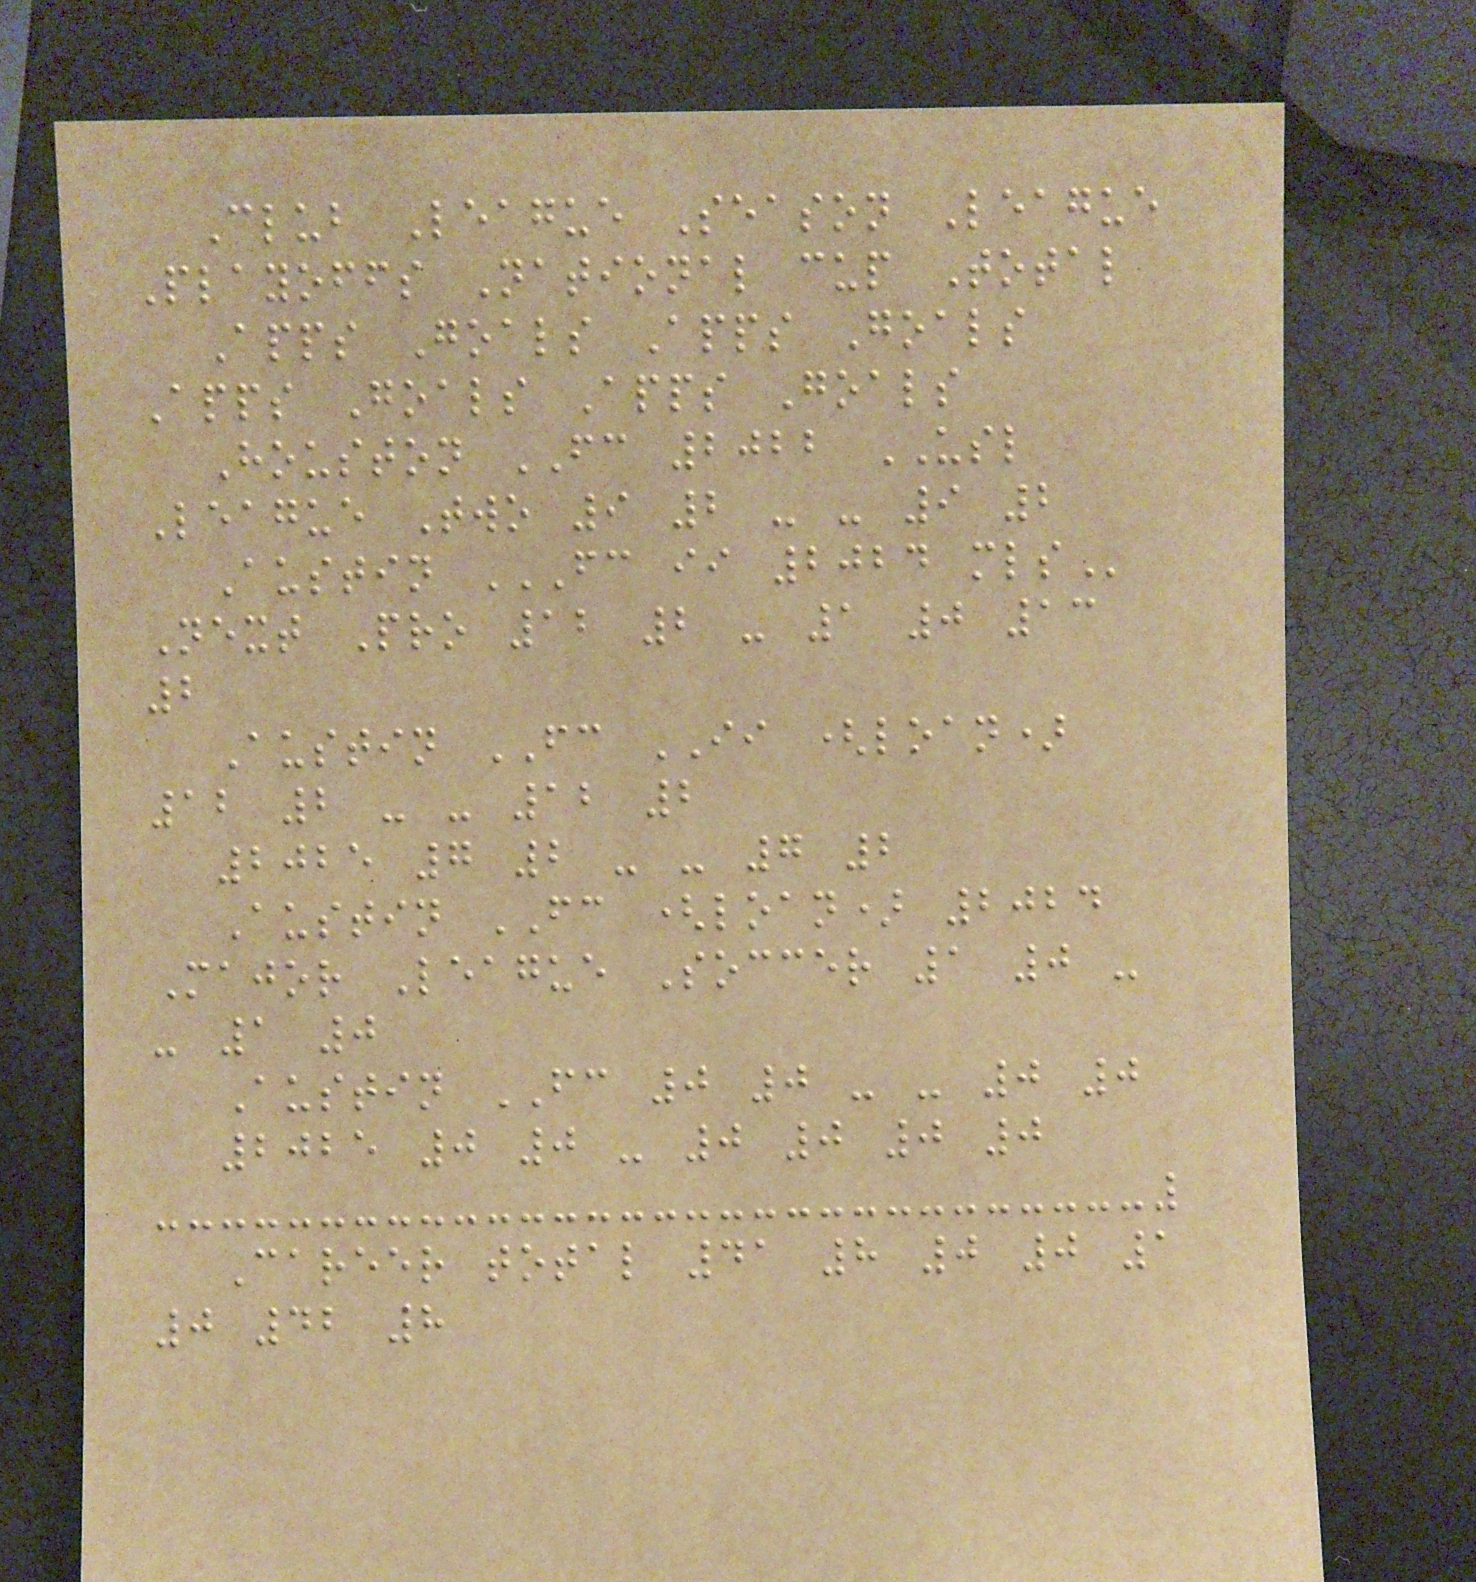Club League Season League
Playoffs National cup Total
Apps Goals Apps Goals
Apps Goals Apps Goals
Houston FC 2022 USL
League Two 9 2 - - 9 2
Austin FC II 2024 MLS
Next Pro 12 2 - 1 0 13
2
Austin FC II (loan)
12 2 - - 12 2
2025 7 2 - - 7 2
Austin FC (loan) 2024
Major League Soccer 1 0 -
- 1 0
Austin FC 0 0 - - 0 0
2025 0 0 - 0 0 0 0
Career total 41 8 0 0 1
0 42 8
